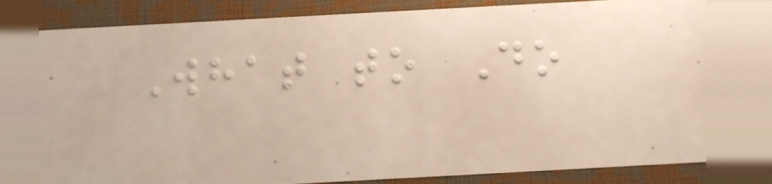What to Do
